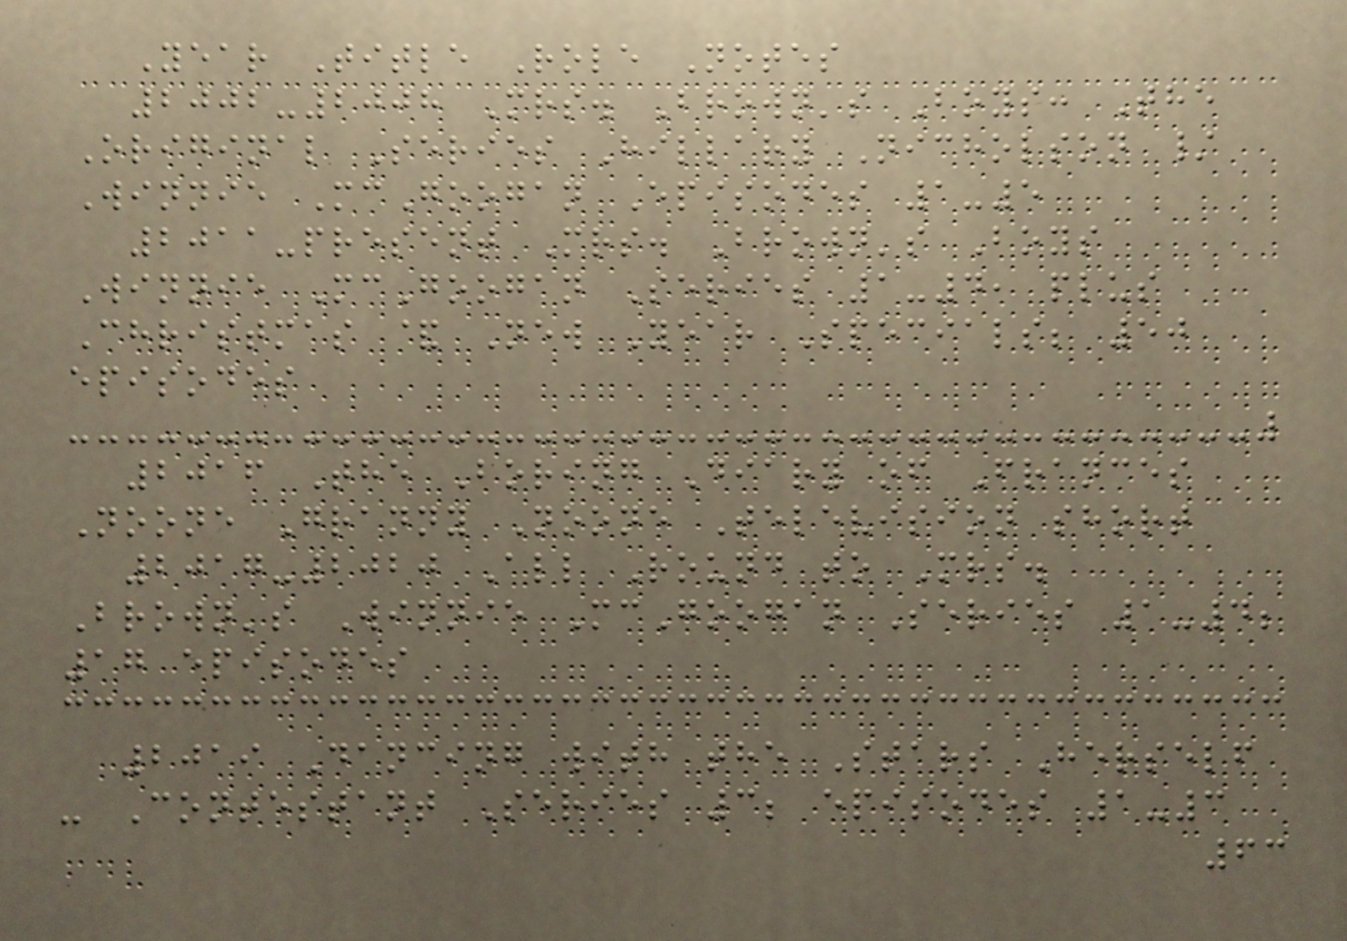Year Title Role Notes
2002-2008 Mrs. Brown's Boys: The
Original Series Hillary Nicholson /
Winnie McGoogan Episodes 1-5
2011-present Mrs. Brown's Boys
Winnie McGoogan Series 1-4, plus
Christmas & New Year Specials; 50
episodes
2016 The Boring Diary of Frances
Noone Granny Noone Television short
2017-2020 All Round to Mrs.
Brown's Winnie McGoogan Series 1-4;
17 episodes
2019 Dancing with the Stars Herself
- Contestant Series 3; episodes 1-3
63
